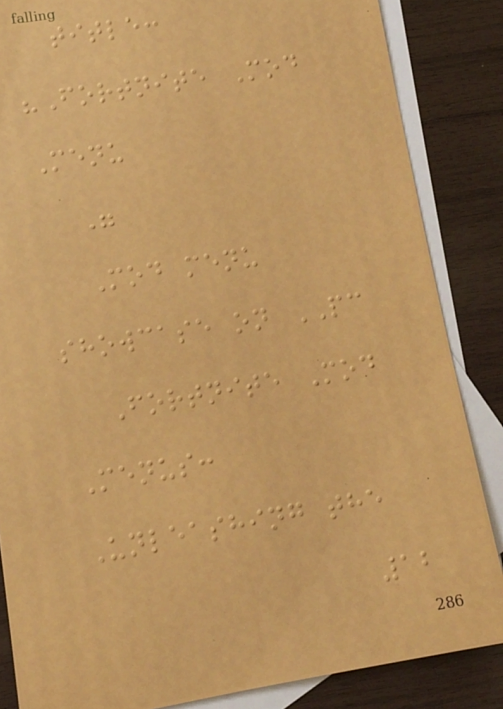title:
"Fortnite Mod
Menu
"
Mod menu
showcase on PC
Fortnite Mod
Menus:
Unleashing the
12
